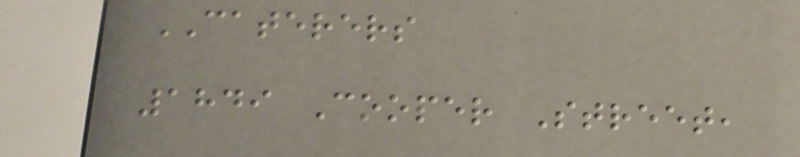CATERERS
1849 Cooper Street,
